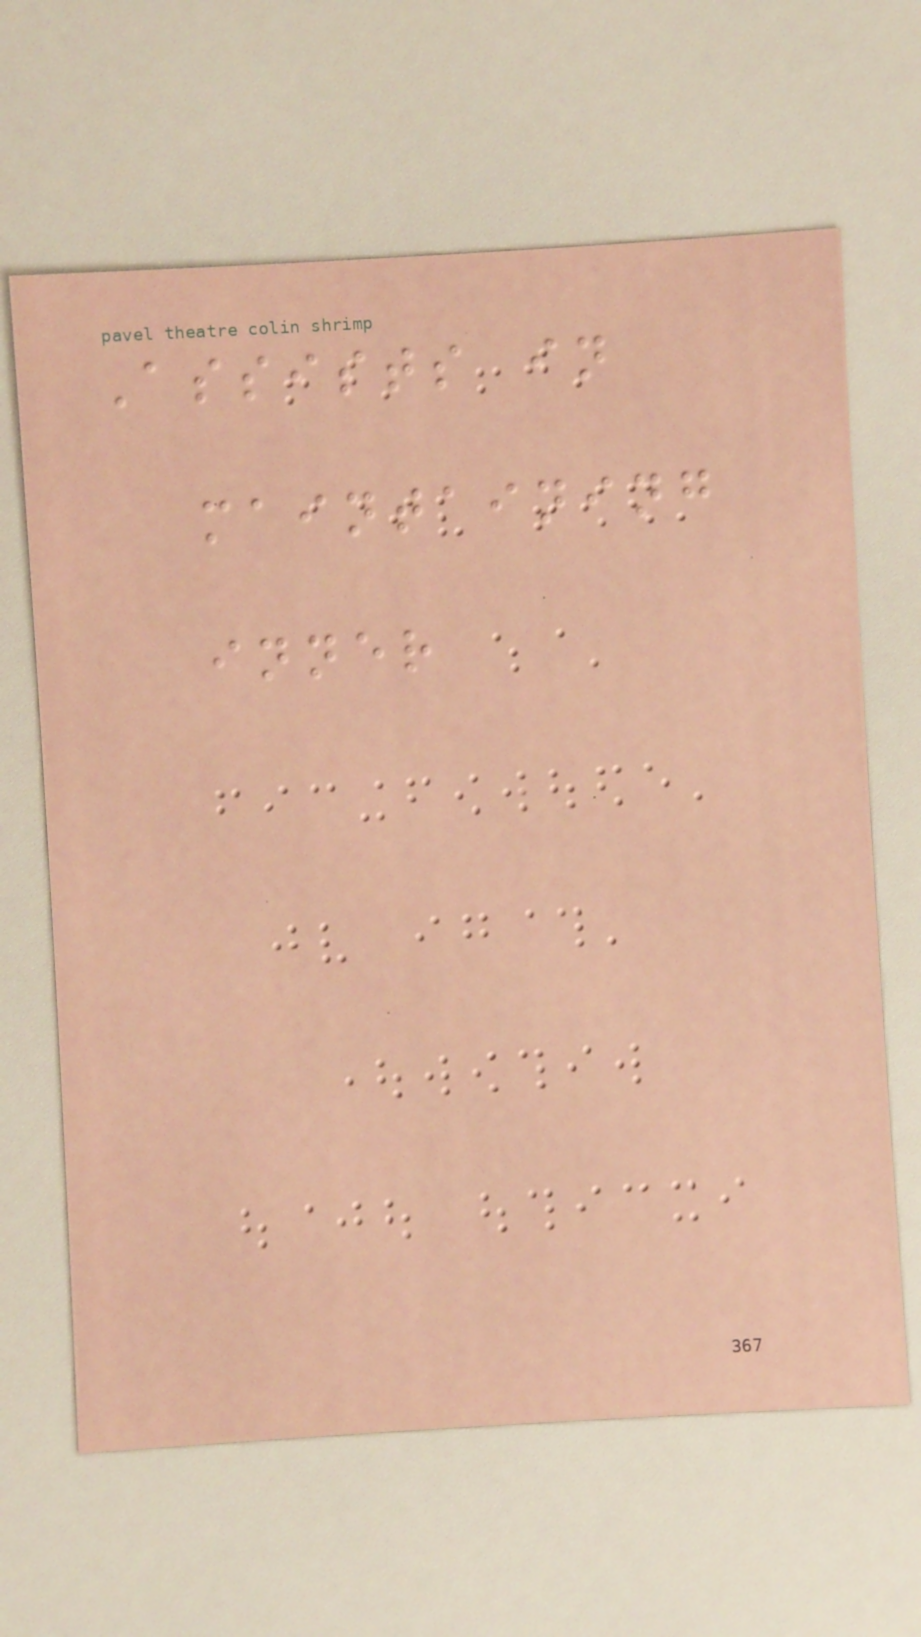Assists in
maintaining
inner
